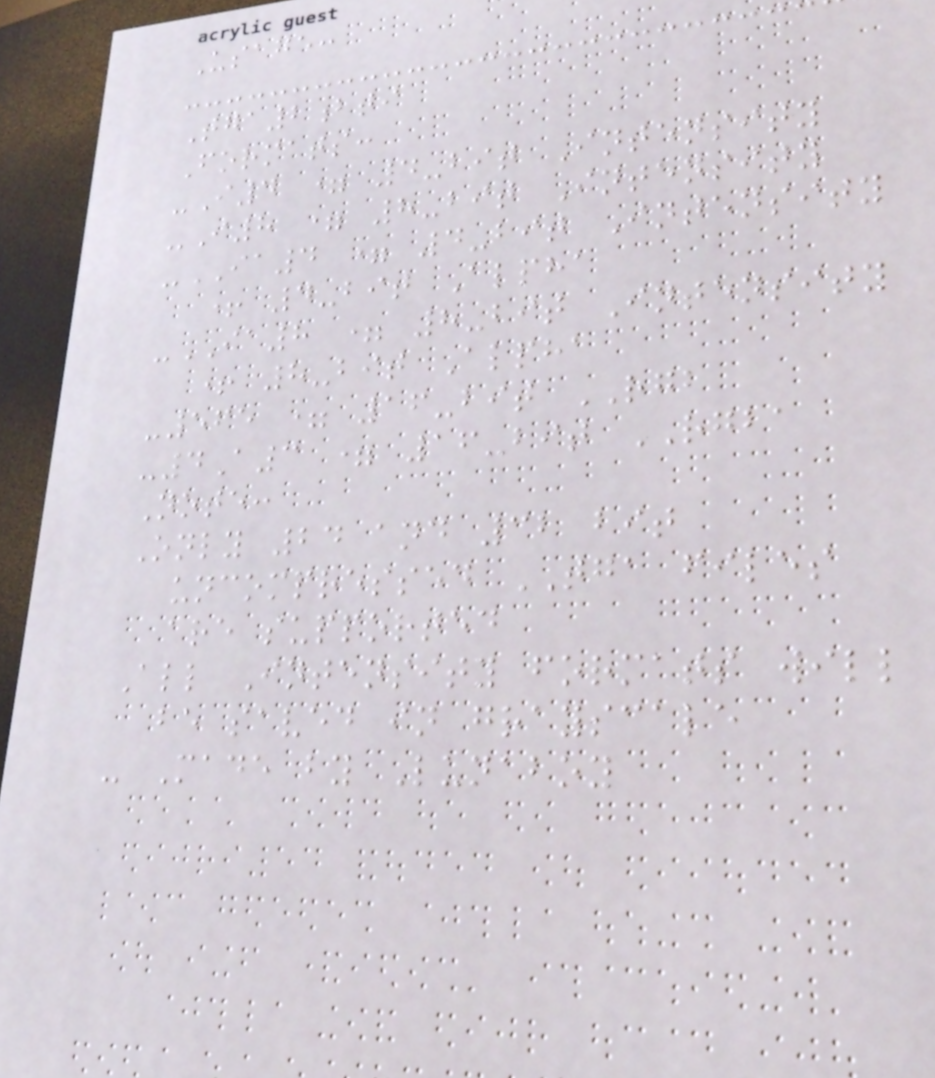Usage:
Tga2bti
Formats:
-I4 = 4-bit Intensity
-I8 = 8-bit Intensity
-IA4 = 4-bit Intensity
+ 4-bit Alpha
-IA8 = 8-bit Intensity
+ 8-bit Alpha
-565 = 16-bit RGB
-4A3 = 16-bit RGBA
Note:
Only 24 and 32 bit
uncompressed TGA files
are supported
All Intensity formats will
be saved in grayscale
- Made by Lunaboy
